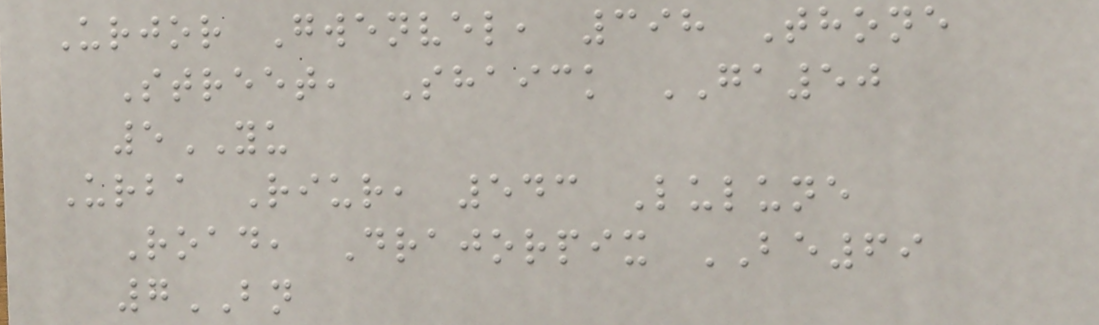Urjor Gwenvel, 398 Thone
Street, Shaick GA50
5YU
Urba Riur, 543 Lulune
Road, Drajorpix BE69
7BN
